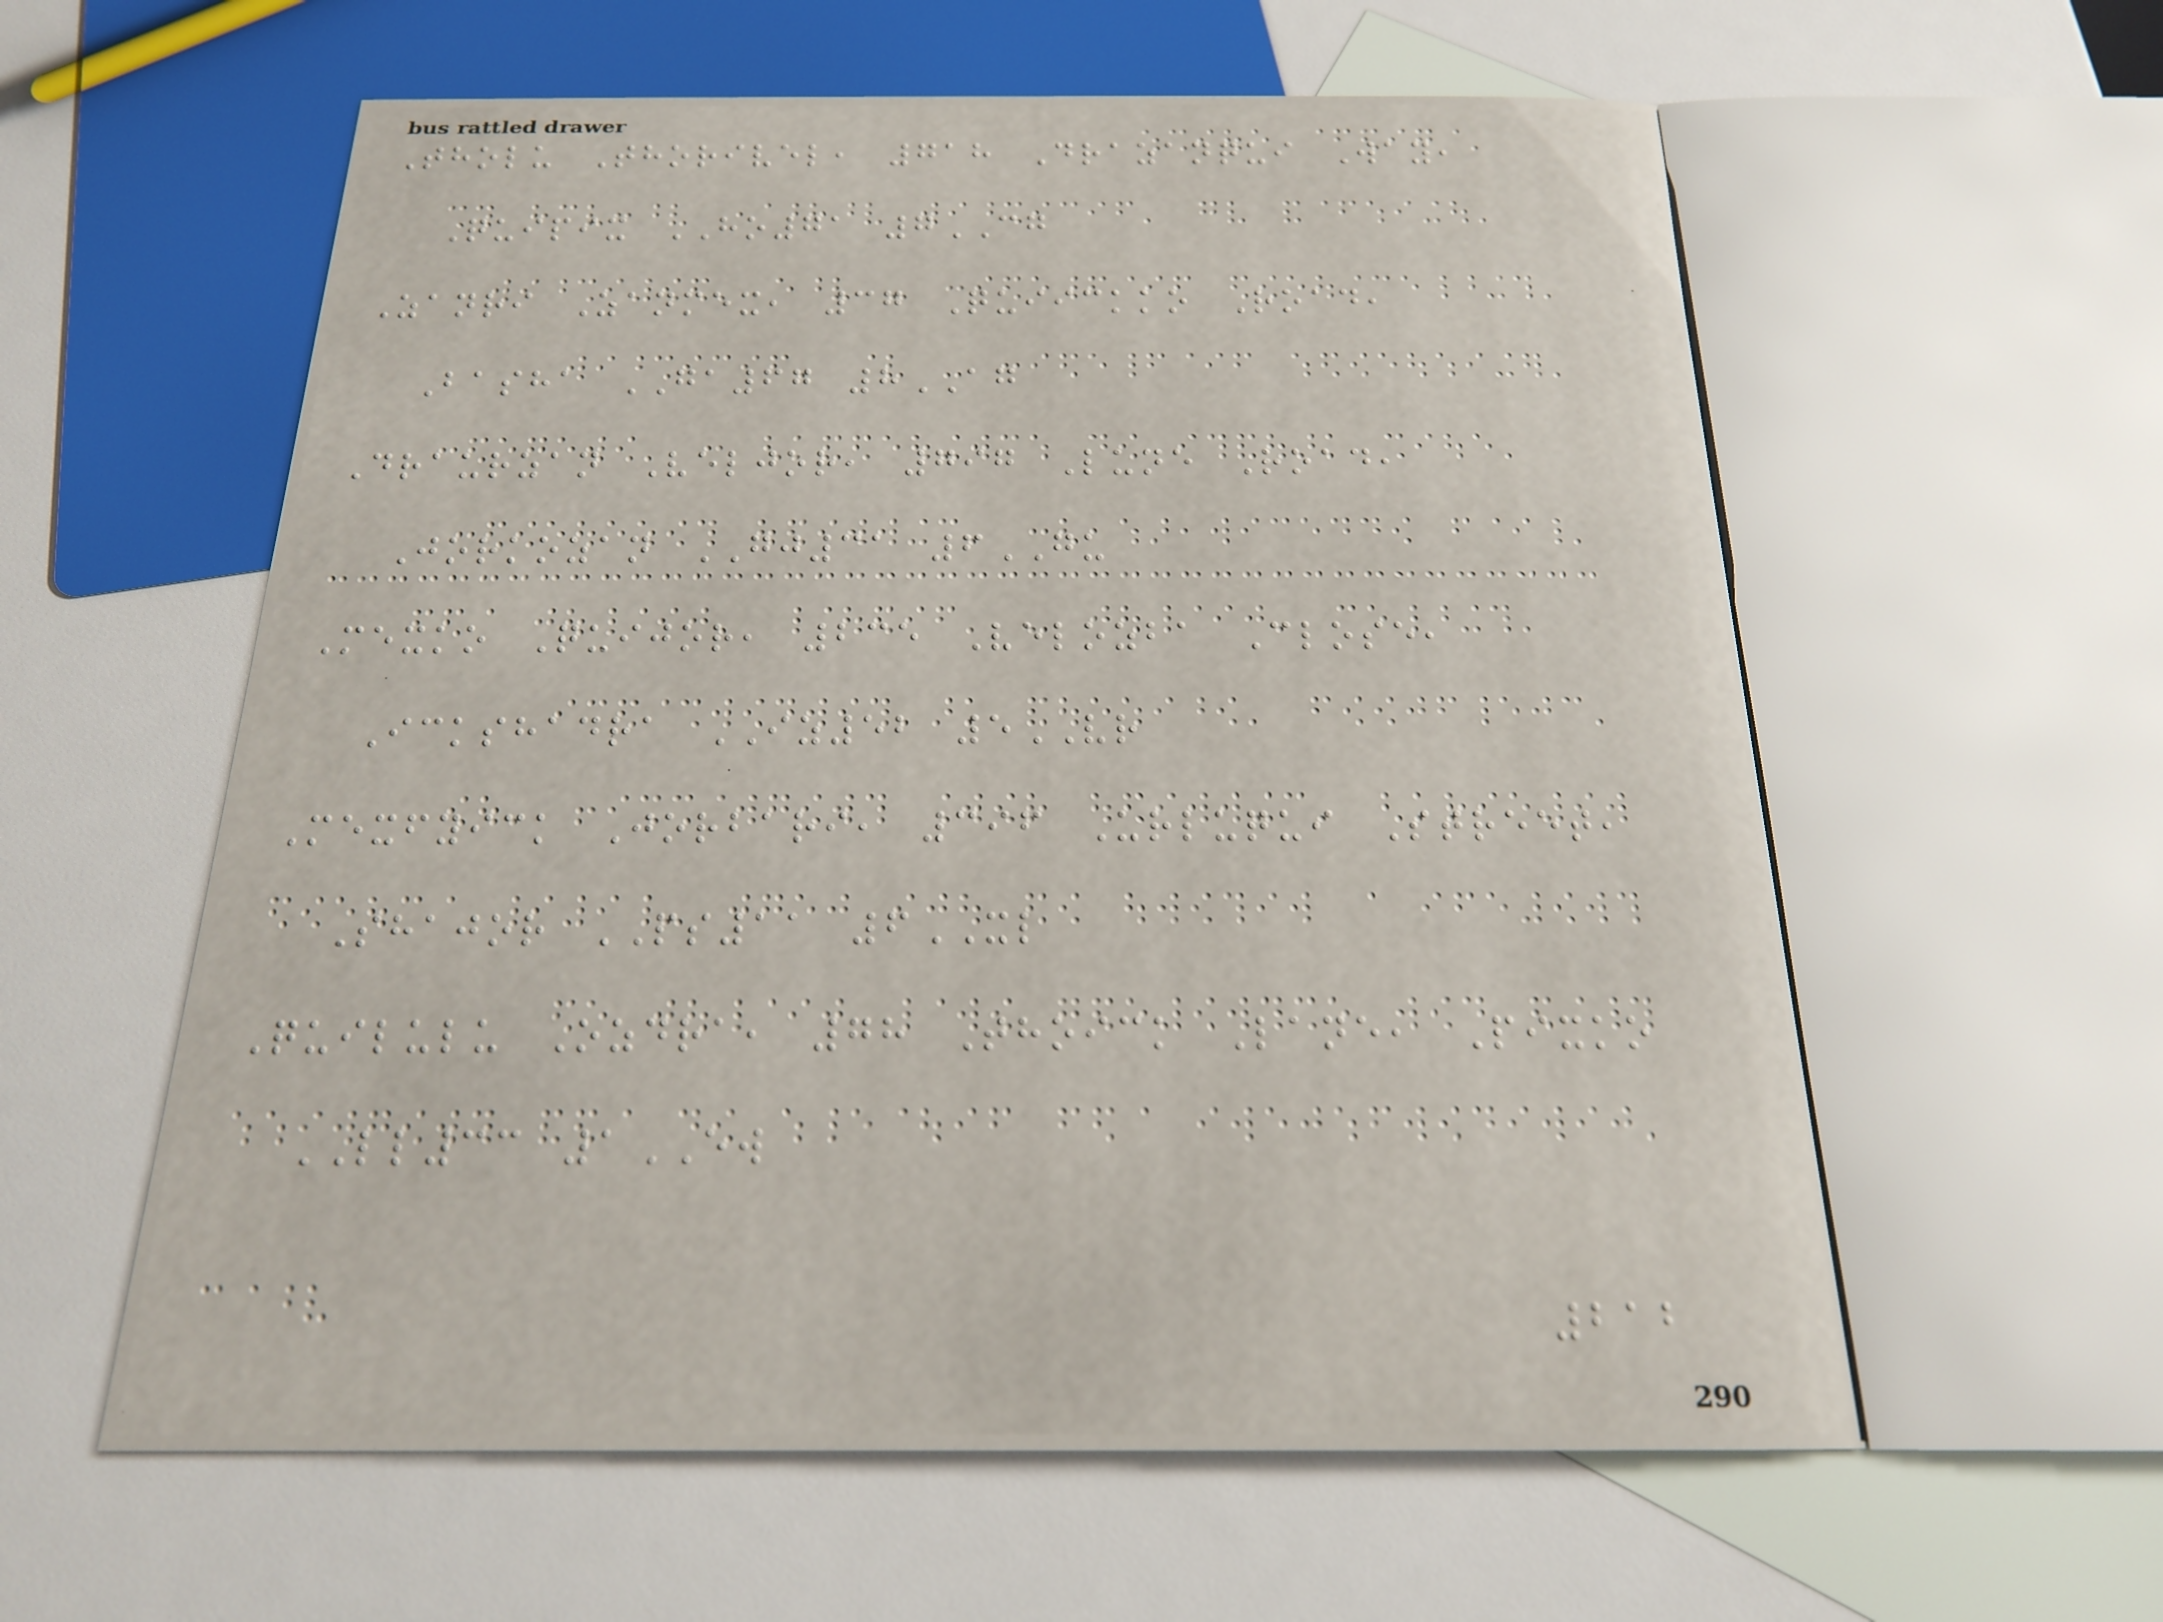Tholu Thorivel, 718 Drazanqui Way,
Quipix HO71 7CG
Zanri Zanmex, 37 Quiickko Road,
Basha GA67 8AG
Draurzan Veljor, 797 Lune Road,
Jorkozan GJ31 6GU
Mexko Quijor, 235 Velozba Close,
Ickshadra IZ52 5VR
Mexfyick Jorbari, 396 Urluqui Street,
Shajor PS11 6XL
Quilulu Ozdra, 78 Thoick Lane, Pixko
LL33 1EW
212
